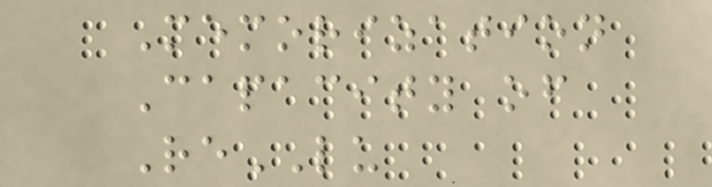Memorization
Capacity of
ReLU
